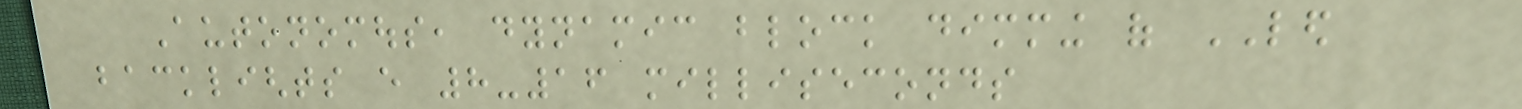Autonomous, dynamic block dimming of LED
backlights every 8-16 milliseconds
